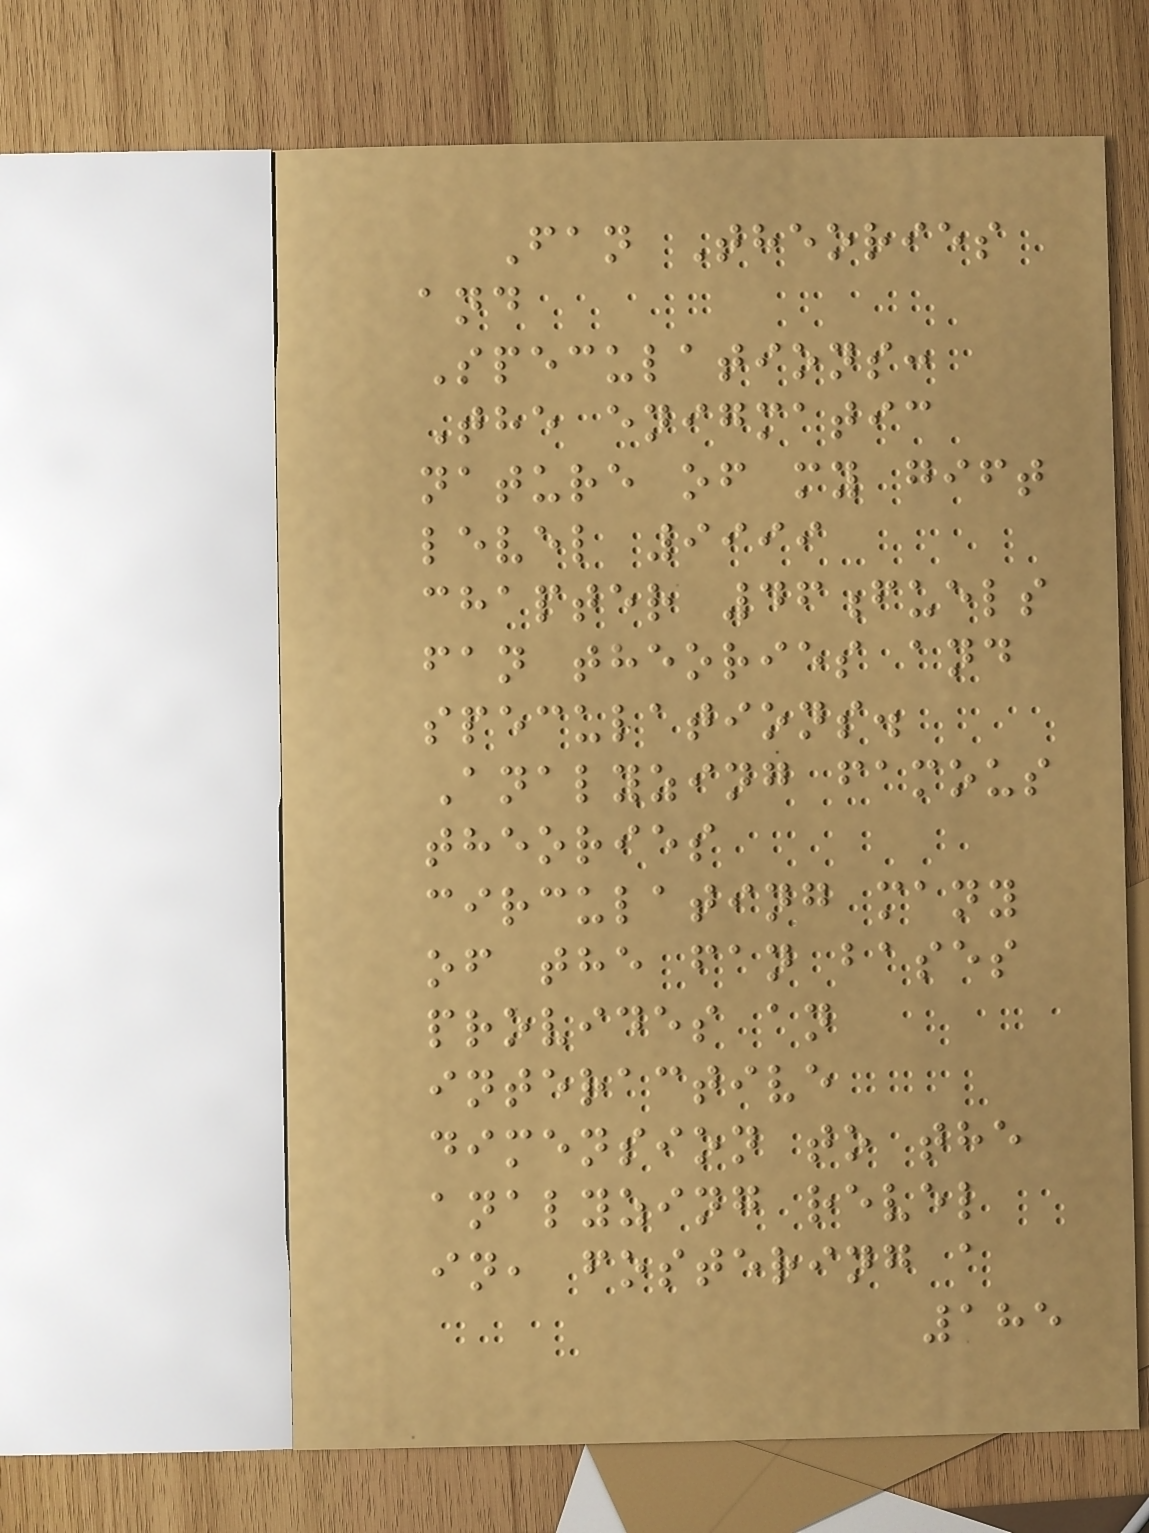Fan Theories
and
Speculations:
The enigmatic
nature of my gift
level 9999
chapter 46fuels
fan theories and
speculations.
Analyzing famous
theories
circulating many
of the fan bases
provides an
interactive
dimension to the
analyzing revel
in, fostering a
185
